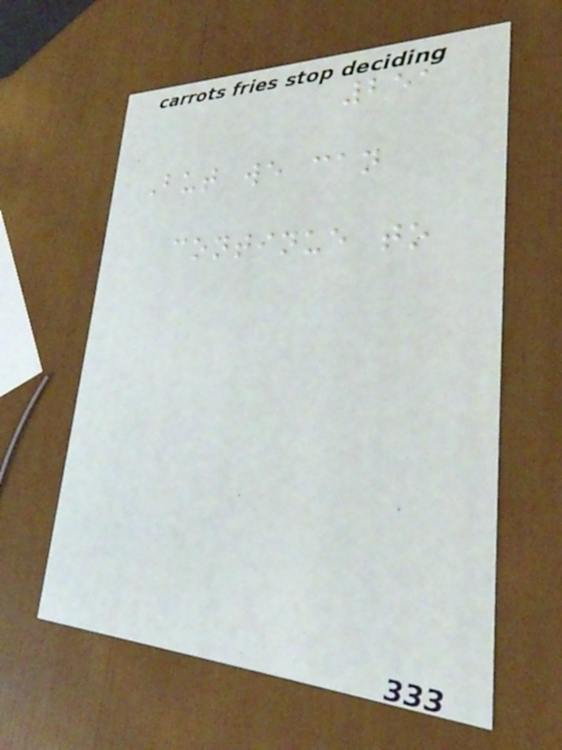251
But we can
continue to
